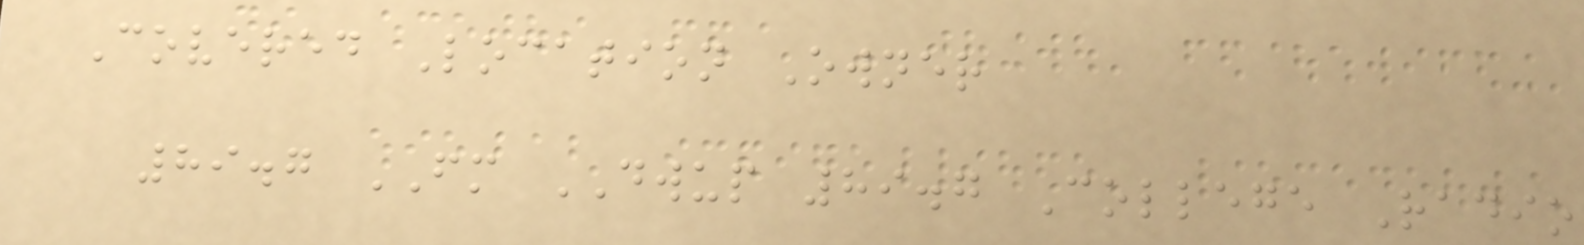Covered Location Owner
89.7 FM DWUP 89.7 College Radio
